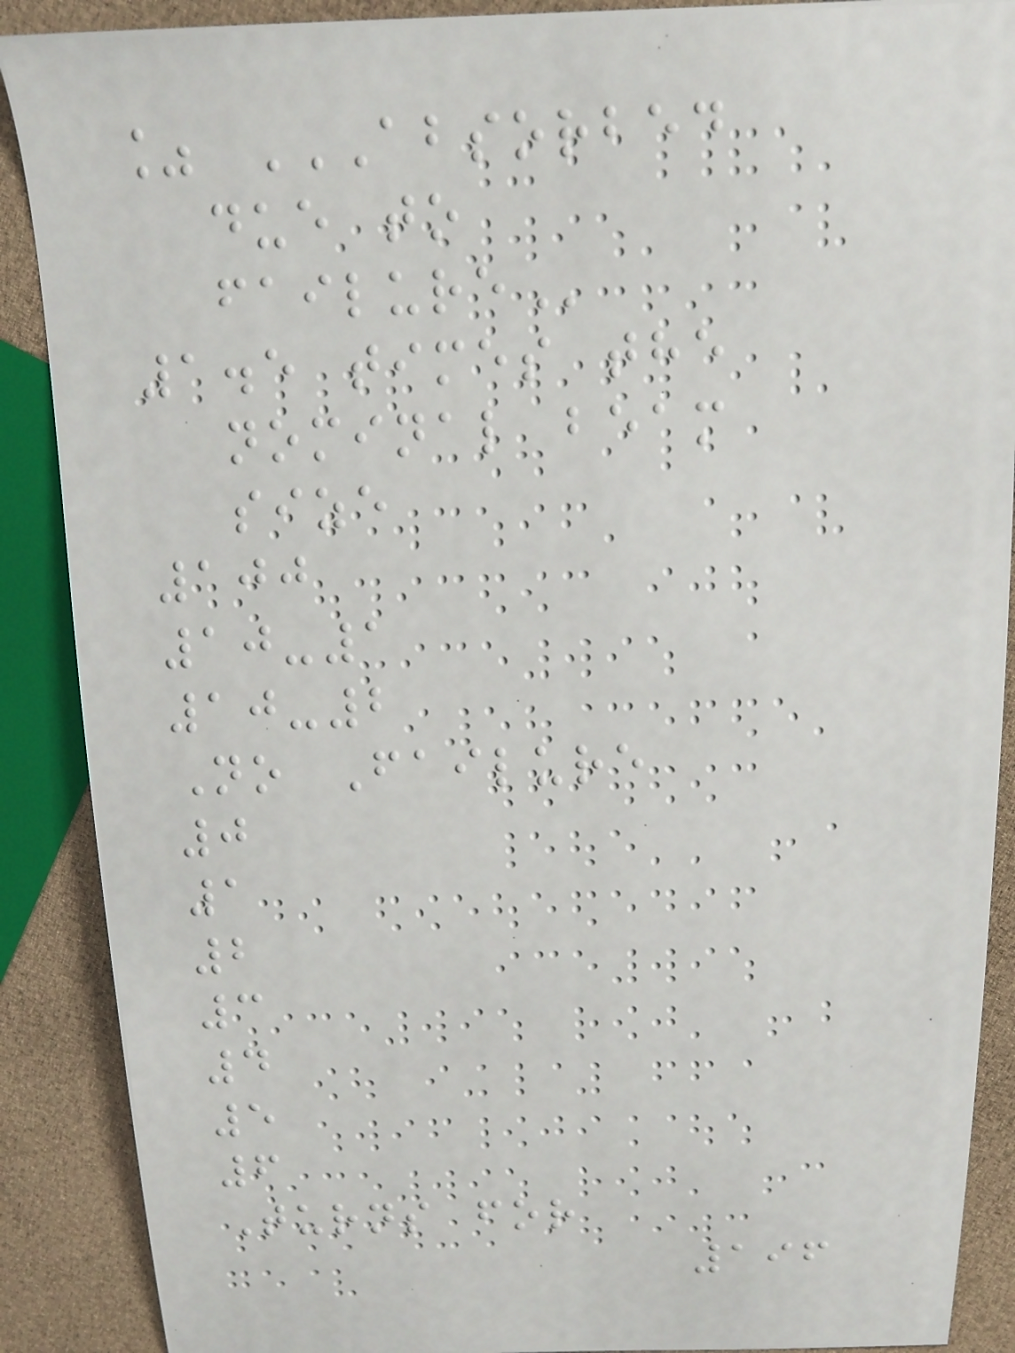% ABSORBED
DUE TO
FAILURE
1.5 times the
nominal beam
size
100
10-1
10-2
No Failure
0
1
2
3
4
5
6
Turns for
196
